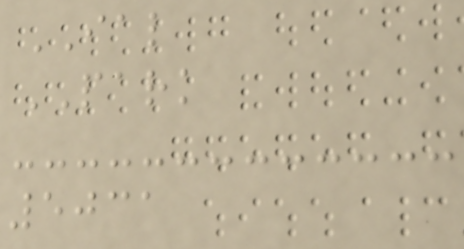IAL
PARK
5031
